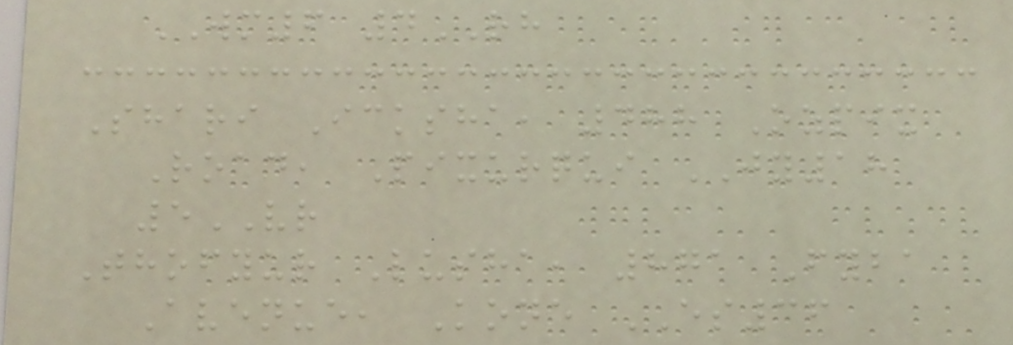WM6 4RH
Shari Icksha, 488 Ozpix
Road, Pixurqui JY18
5VR
Thofyur Lusha, 871 Fyba
Avenue, Kone ES36
